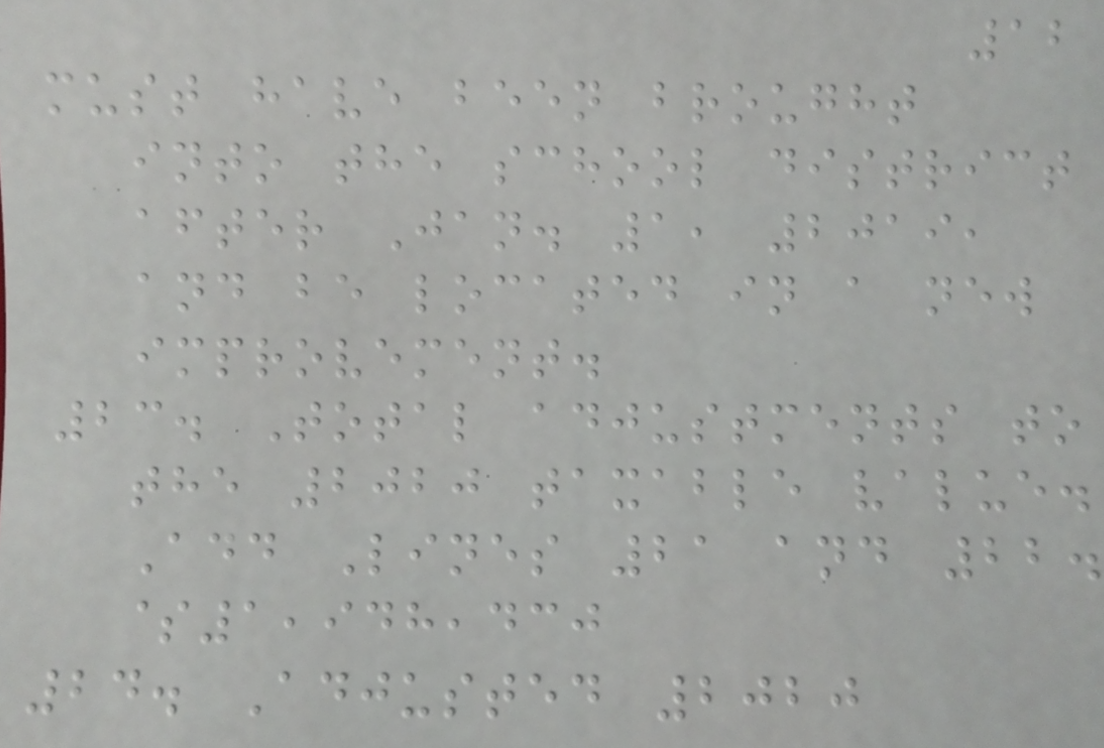12
must have been brought
into the school district
after Jan. 1, 2019,
and be located in a new
improvement.
23. Total adjustments to
the 2020 taxable value.
Add Lines 21 and 22.
$1,948,430
24. Adjusted 2020
